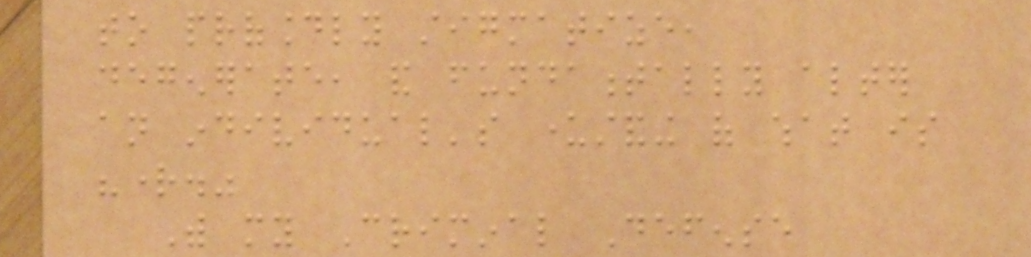to profoundly stigmatize,
degenerate, and fundamentally alter
an individual's understanding of what is
"right."
With my Criminal Defense
